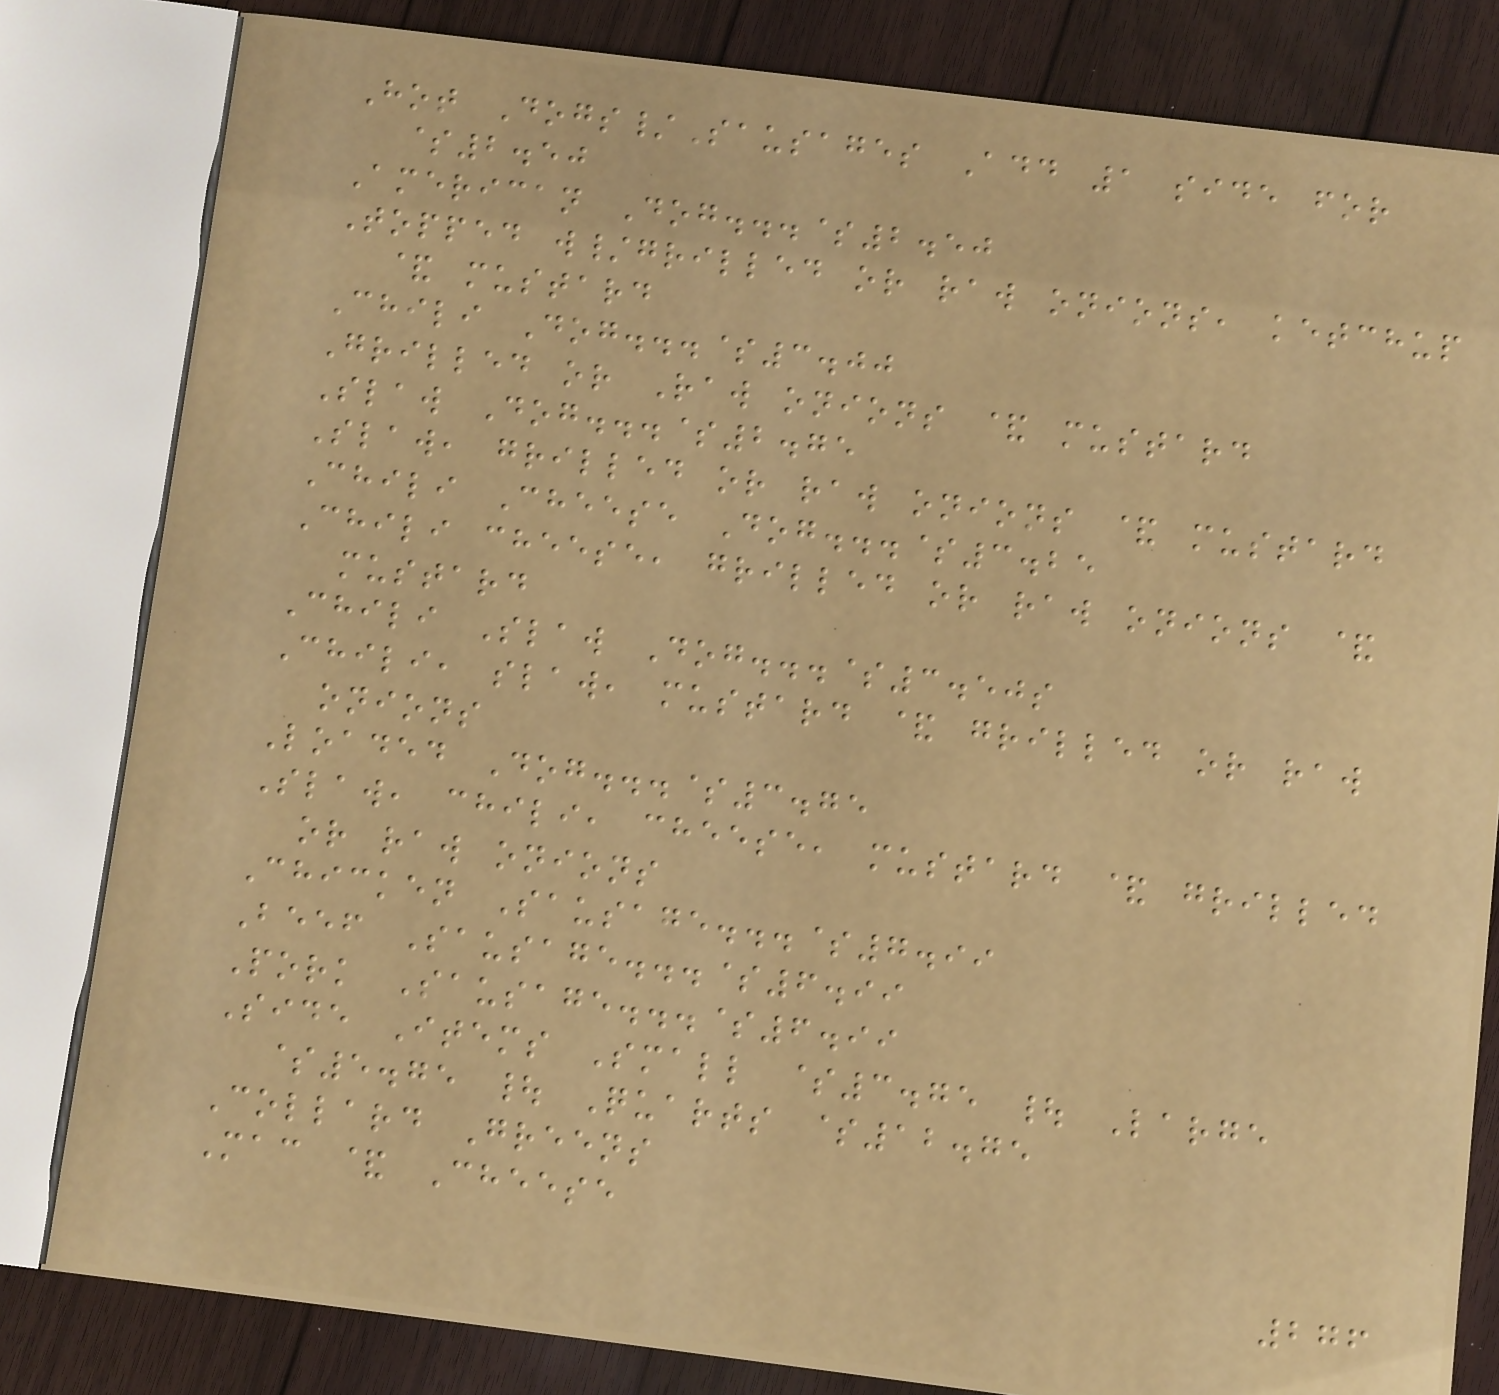Hot Dogs/Sausages Add 1 side for
$2.50
American Dog...$2.50
Topped w/grilled or raw onions, ketchup
& mustard
Chili Dog...$3.00
Grilled or Raw onions & mustard
Slaw Dog...$2.75
Slaw, grilled or raw onions & mustard
Chili Cheese Dog...$3.25
Chili cheese, grilled or raw onions &
mustard
Chili Slaw Dog...$3.50s
Chili, slaw, mustard & grilled or raw
onions
Loaded Dog...$3.75
Slaw, chili, cheese, mustard & grilled
or raw onions
Chicken Sausage...$7.99
Beef Sausage...$6.99
Pork Sausage...$6.99
Side Items Small $3.75 | Large
$5.75 | Quarts $12.75
Collard Greens
Mac & Cheese
276
